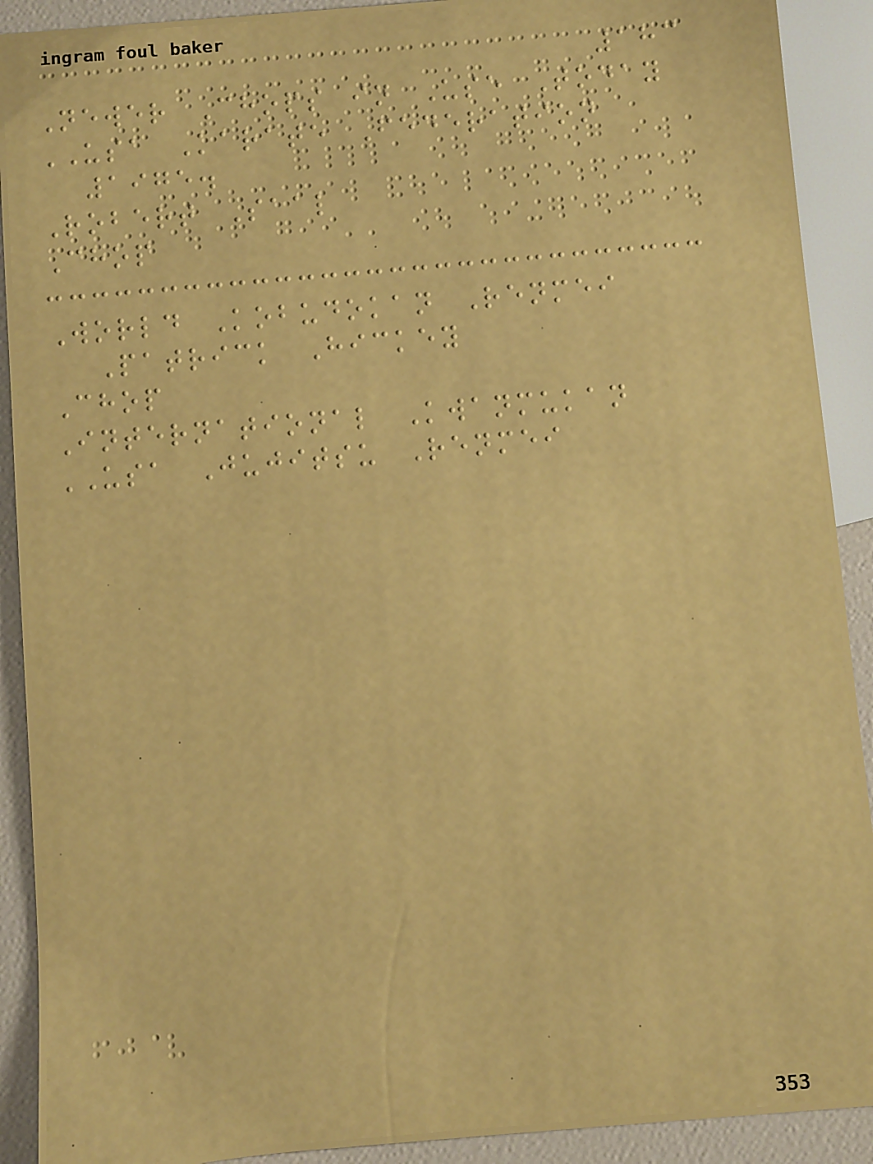183
Newer Chops in Use Today
USA Karate Federation
1975.
Robert Saal
Chop
World Kobudokan Renmei
Patrick Hickey
Chop
International Kwanmukan
USA Jujitsu Renmei
